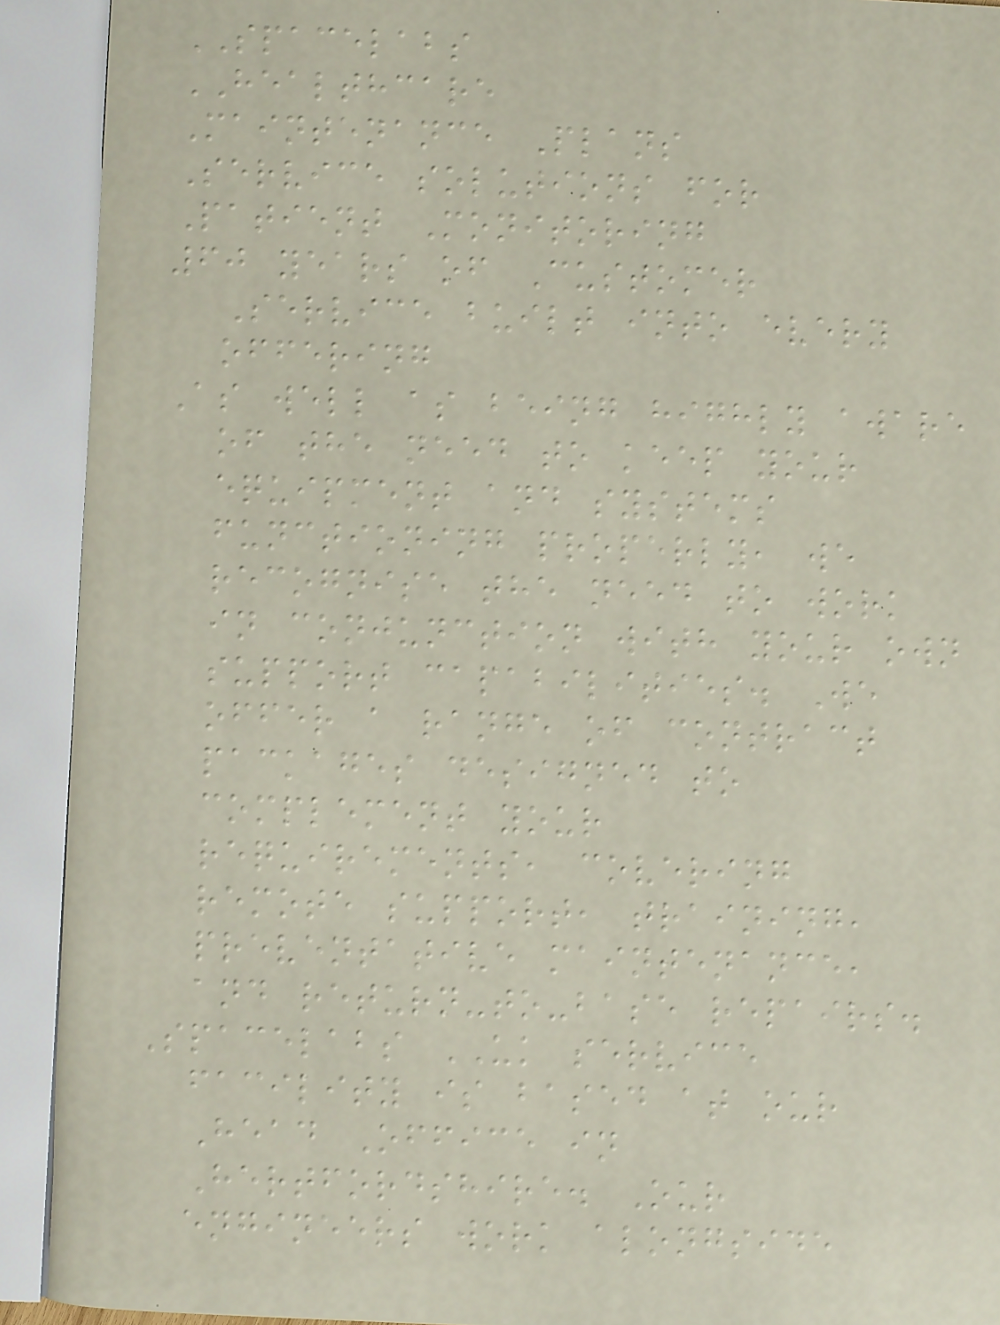SPACELABS
HEALTHCARE
Maintenance Plans
Service solutions for
Patient Monitoring
60 years of Customer
Service built into every
offering
As well as being highly aware
of the need to keep your
equipment and systems
functioning properly, we
recognise the need to work
in conjunction with your own
support capabilities. We
offer a range of contract
packages designed to
complement your
requirements, covering
remote support, training,
preventative maintenance,
and return-to-base repairs.
Spacelabs UK service
facility is based at our
Head Office in
Hertfordshire. Our
engineers work alongside
